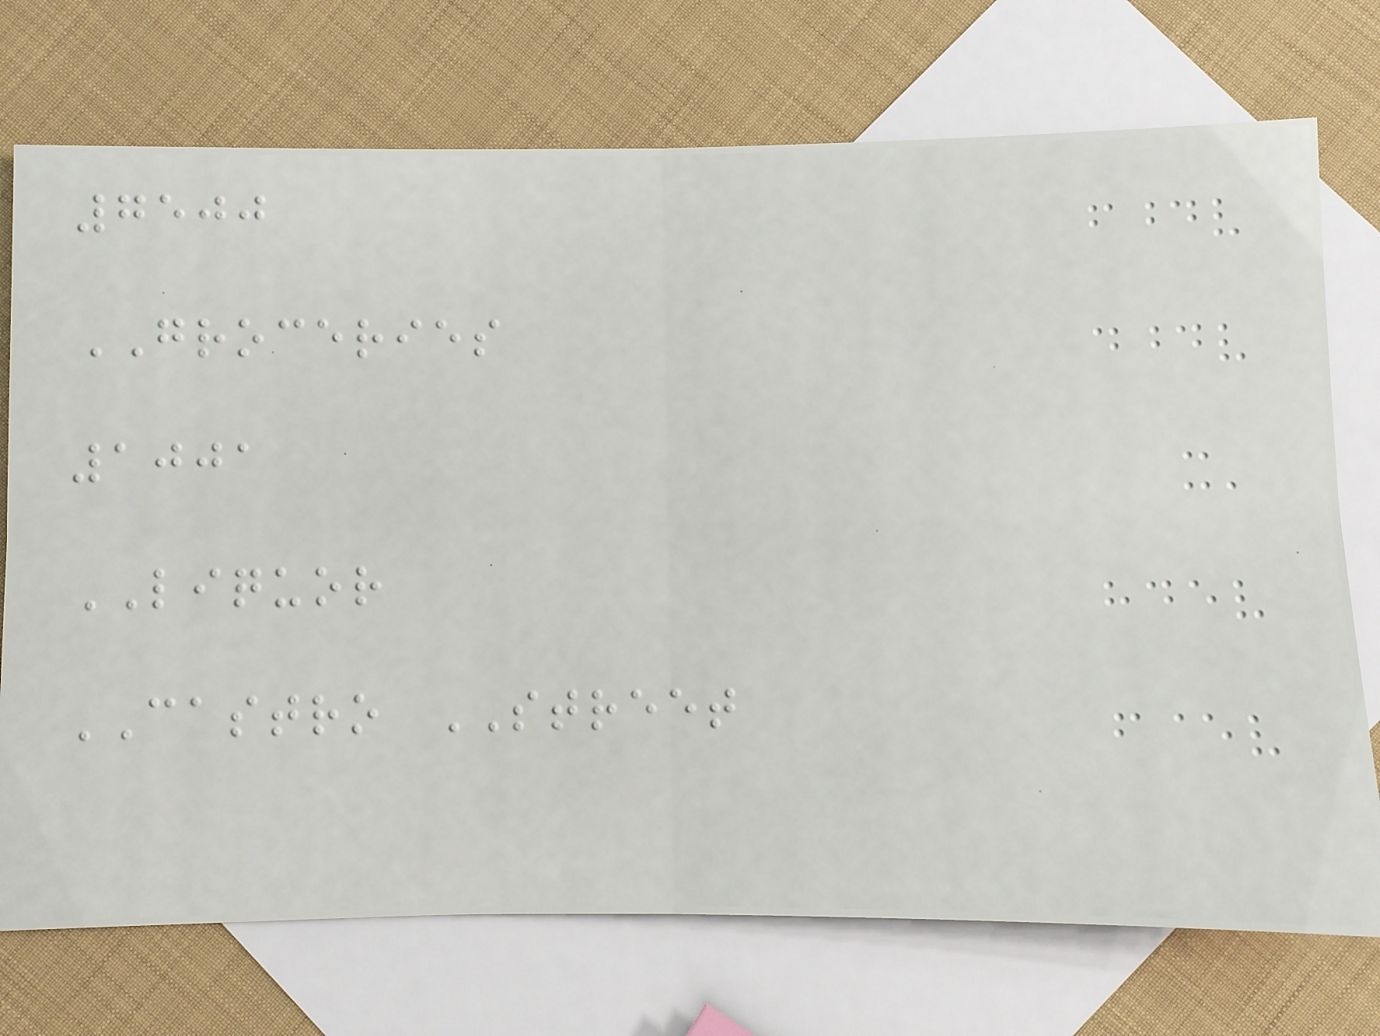7500
GROCERIES
1001
LIQUOR
CASTRO STREET
